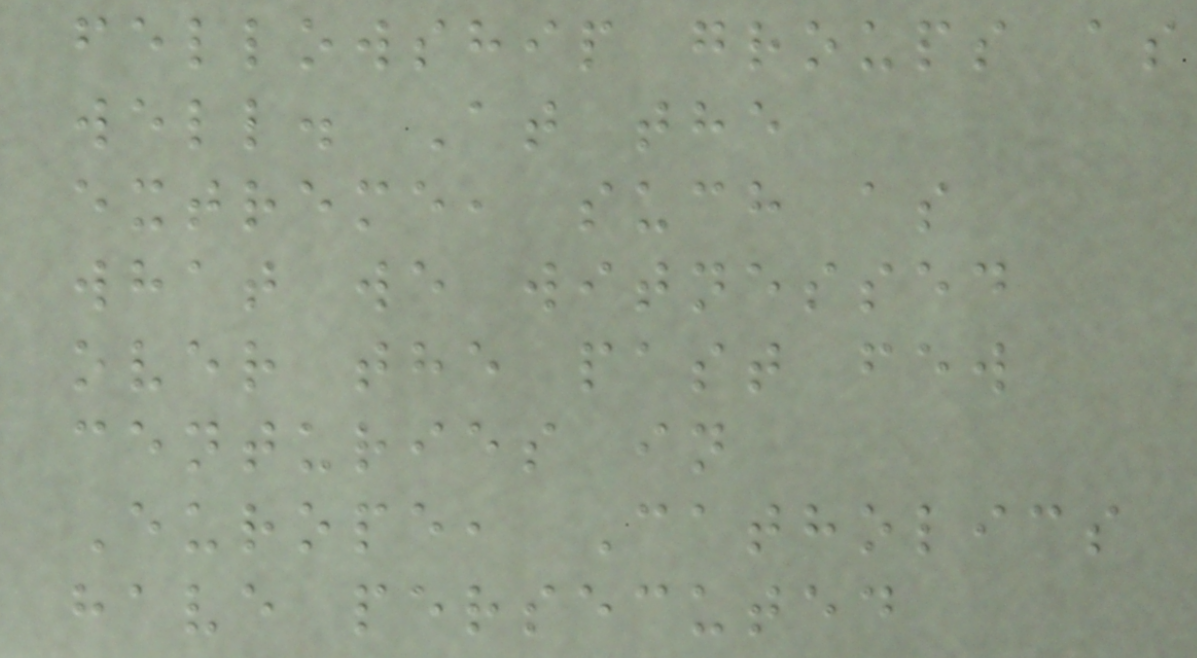fellowship groups as
well. At the
extreme, such as
what we witnessed
over the past few
centuries in
Europe, Catholics
have persecuted
